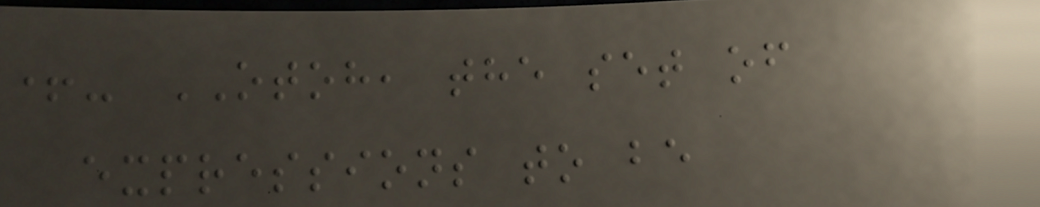+- OTOH, the set of
expressions to be
